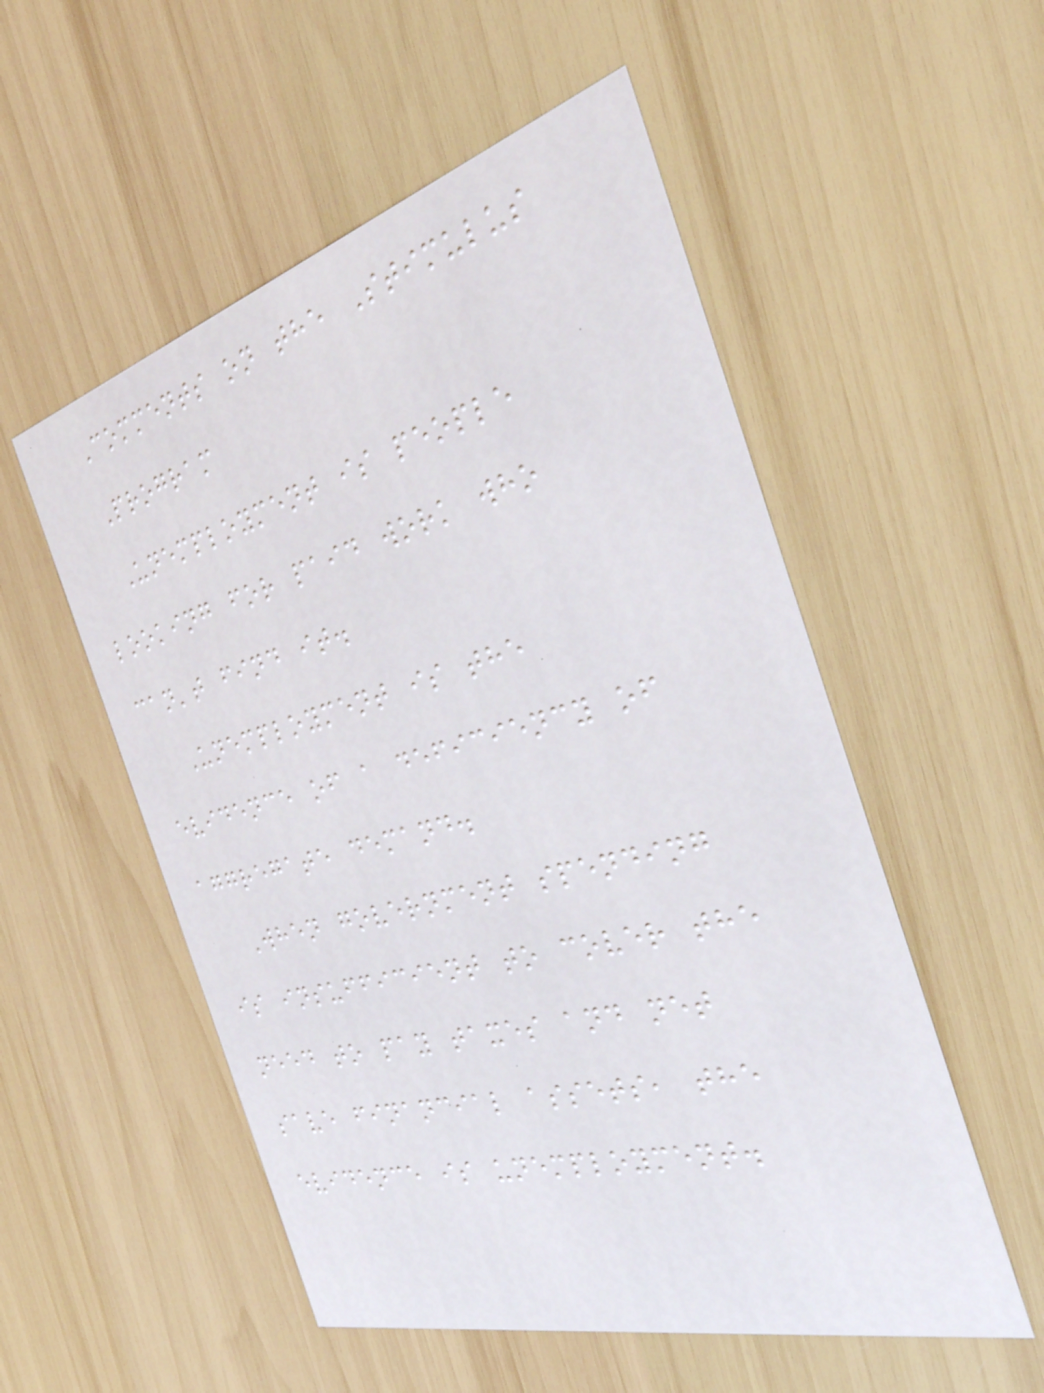Comments on the Stimulus
Program
Unemployment is people
looking for paid work who
can't find it.
Unemployment is the
evidence of a deficiency of
aggregate demand.
When government spending
is insufficient to cover the
need to pay taxes and net
save financial assets, the
evidence is unemployment.
